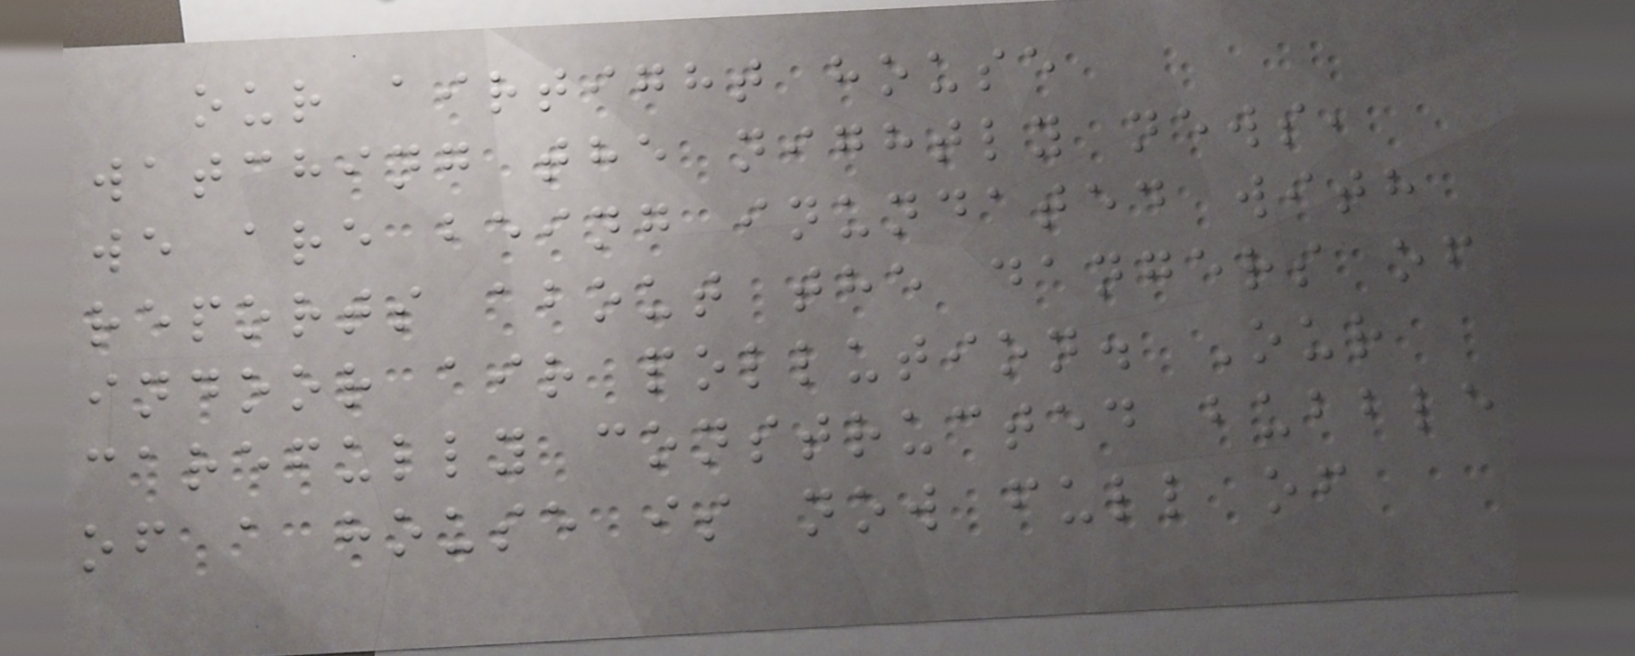our airtight house
watching the nightly news,
we are being inundated with
reports about the dangers of
indoor air pollution. Our
carefully constructed bubble
of a house is now full of
